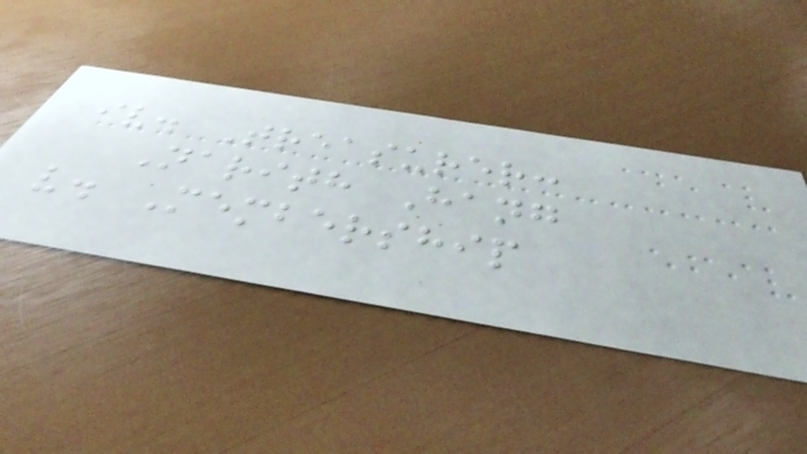iv. Treasurer:
Narith Hang
v. Membership
